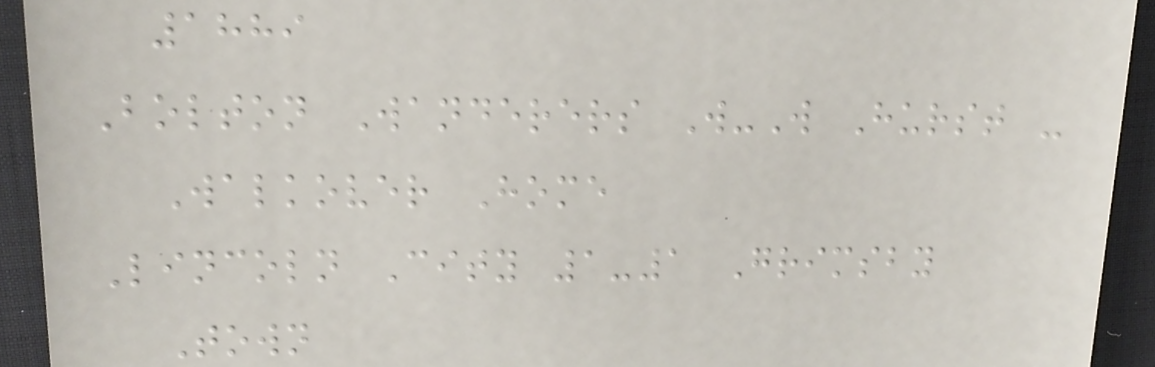1889
Bolton Wanderers W-W Hurst -
Walkover Home
Lincoln City 1-1 Grimsby
Town
